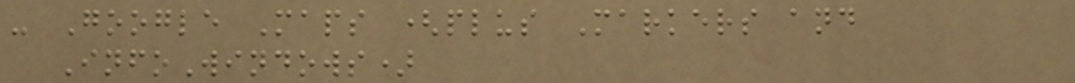- Google Maps (plus Markers and
InfoWindows)
